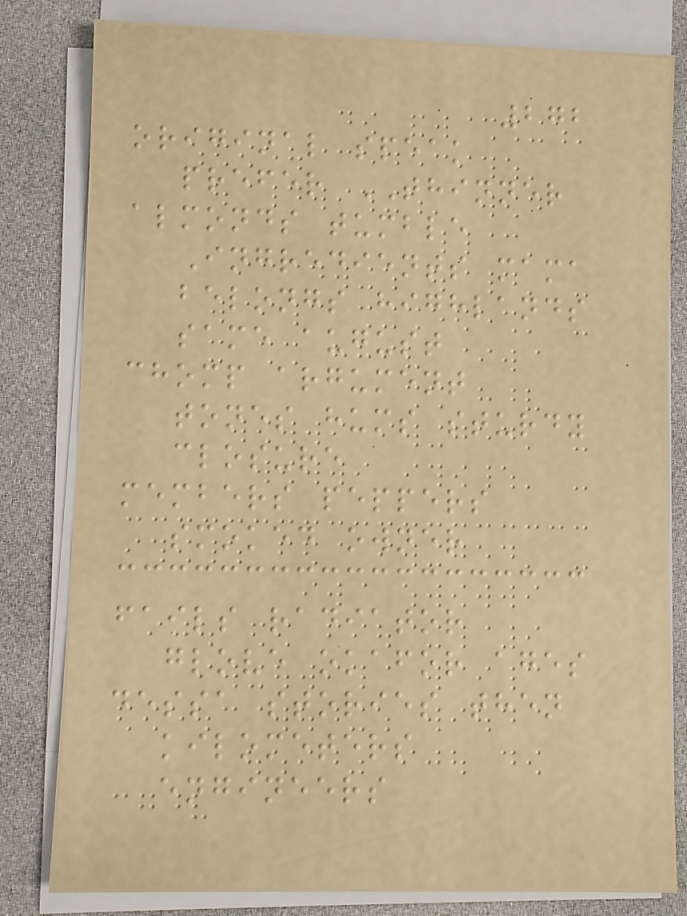272
original speak
prefer THINNER
almonds tumble
Ingredients mama
belongs highlands
same august
chomp argument
tones hums sturdy
closure
members peppers
smoked owner
fails radiator
glove okafor ages
dessa stories then
kilometers
engineers
